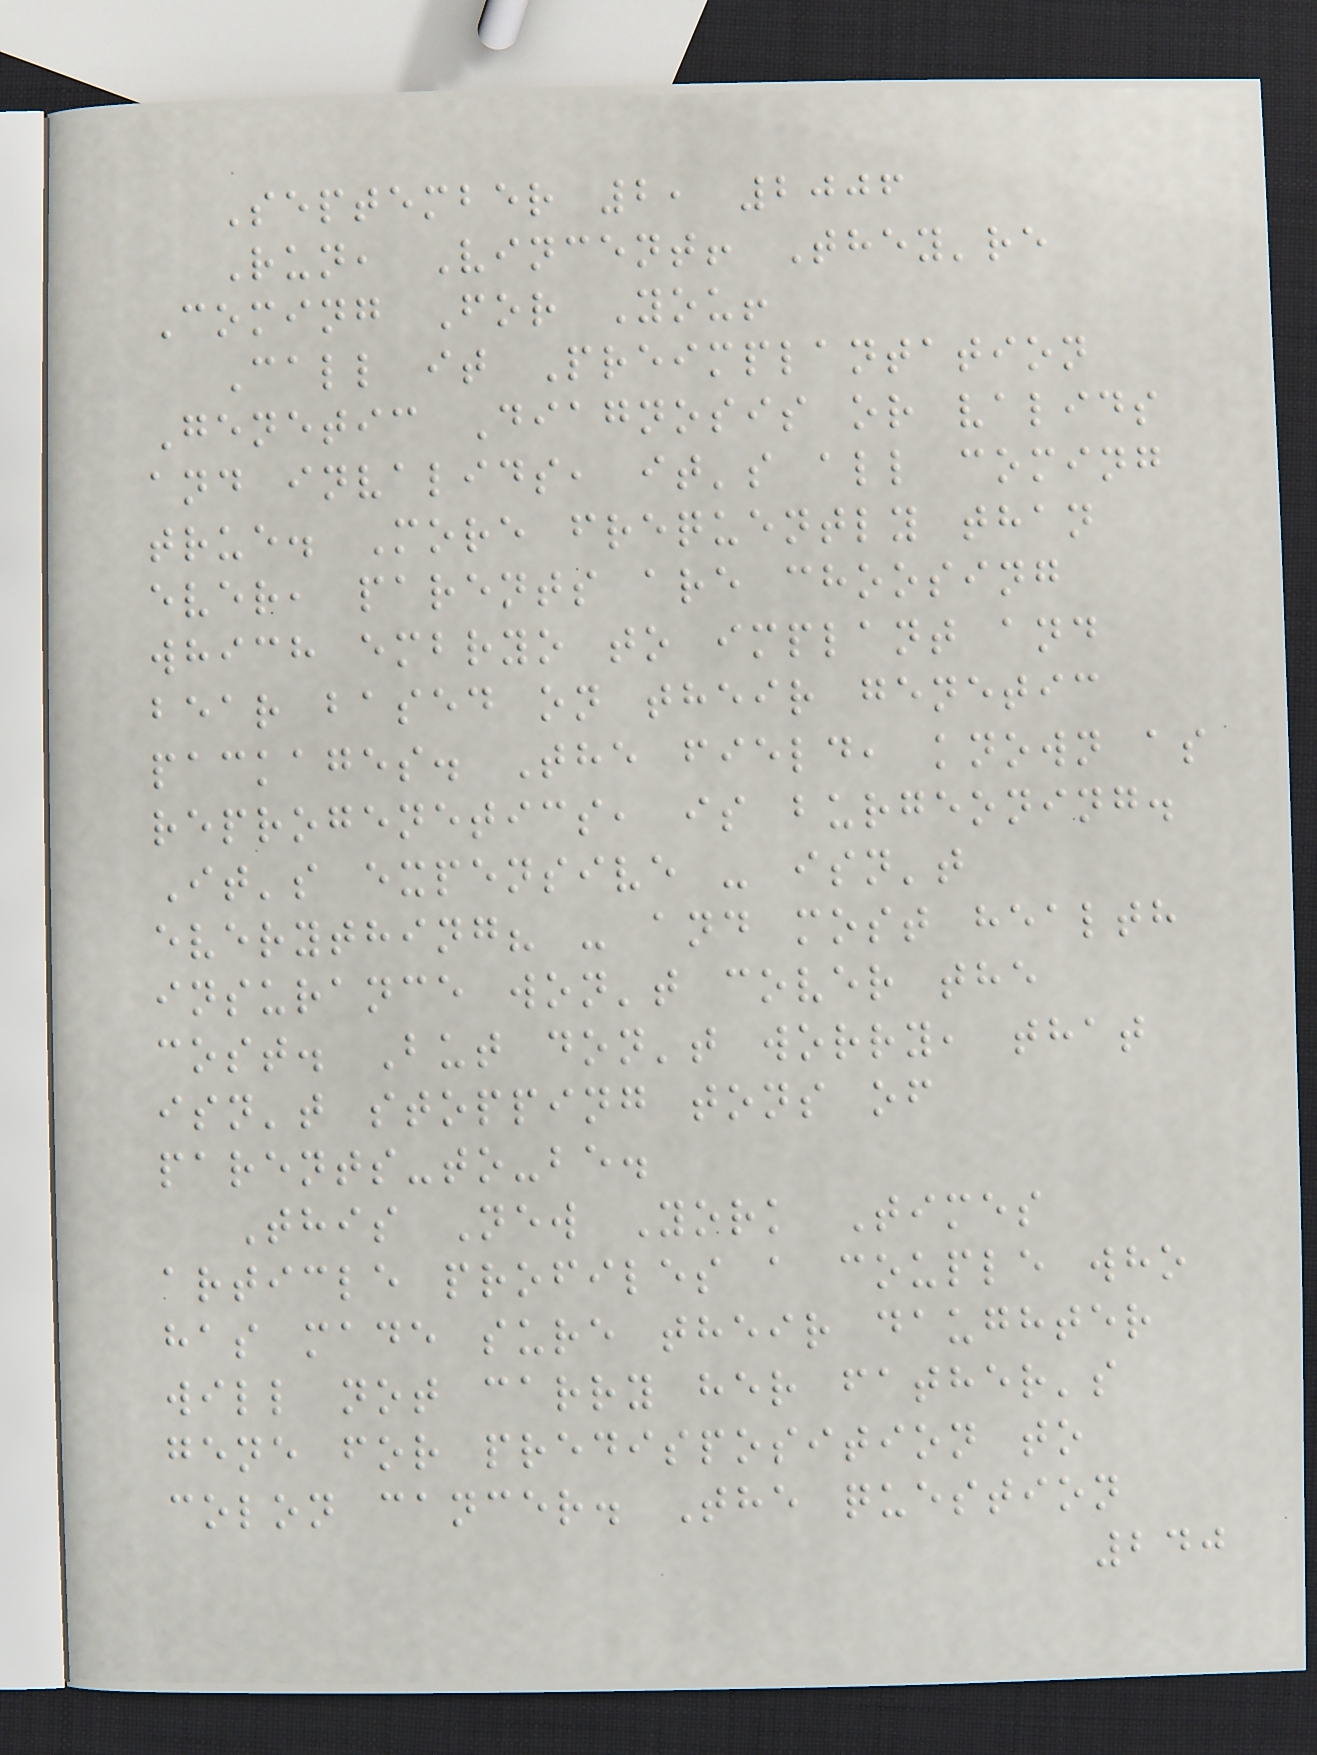September 2, 2006
Run, Vincent! They're
Coming For You!
Call it Preimplantation
Genetic Diagnosis or valids
and invalids, it's all coming
true. More frequently than
ever, parents are choosing
which embryo to implant and
bear based on their genetic
packages. The field, known as
reprogenetics, is burgeoning.
It's expensive - isn't
everything? - and most health
insurance won't cover the
cost. But don't worry, that
isn't stopping tons of
parents-to-be.
This New York Times
article profiles a couple who
has made sure their daughter
will not carry her father's
gene for predisposition to
colon cancer. The question
240
